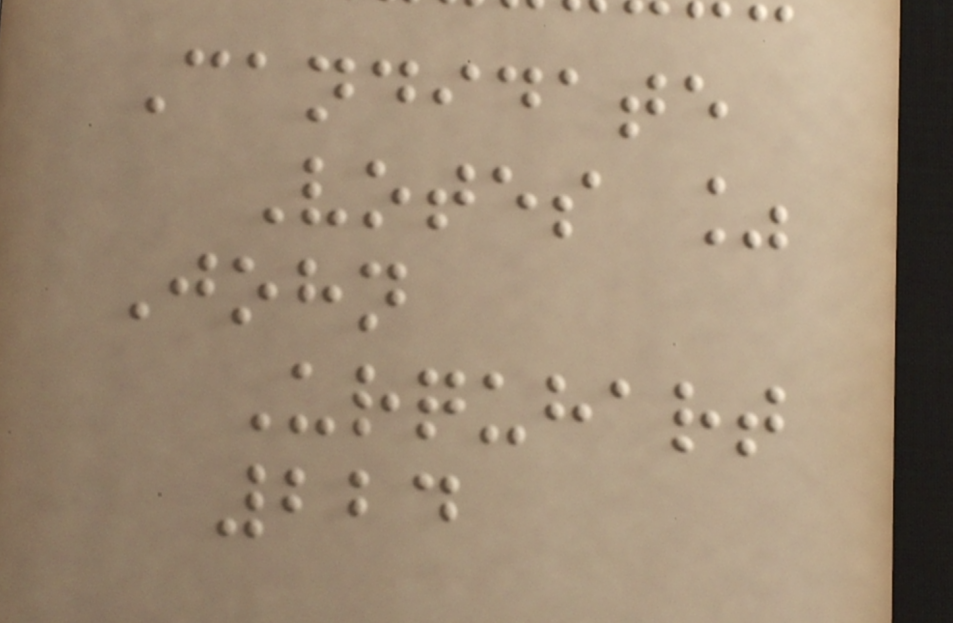Candidate
Votes %
John
Urquhart
224
